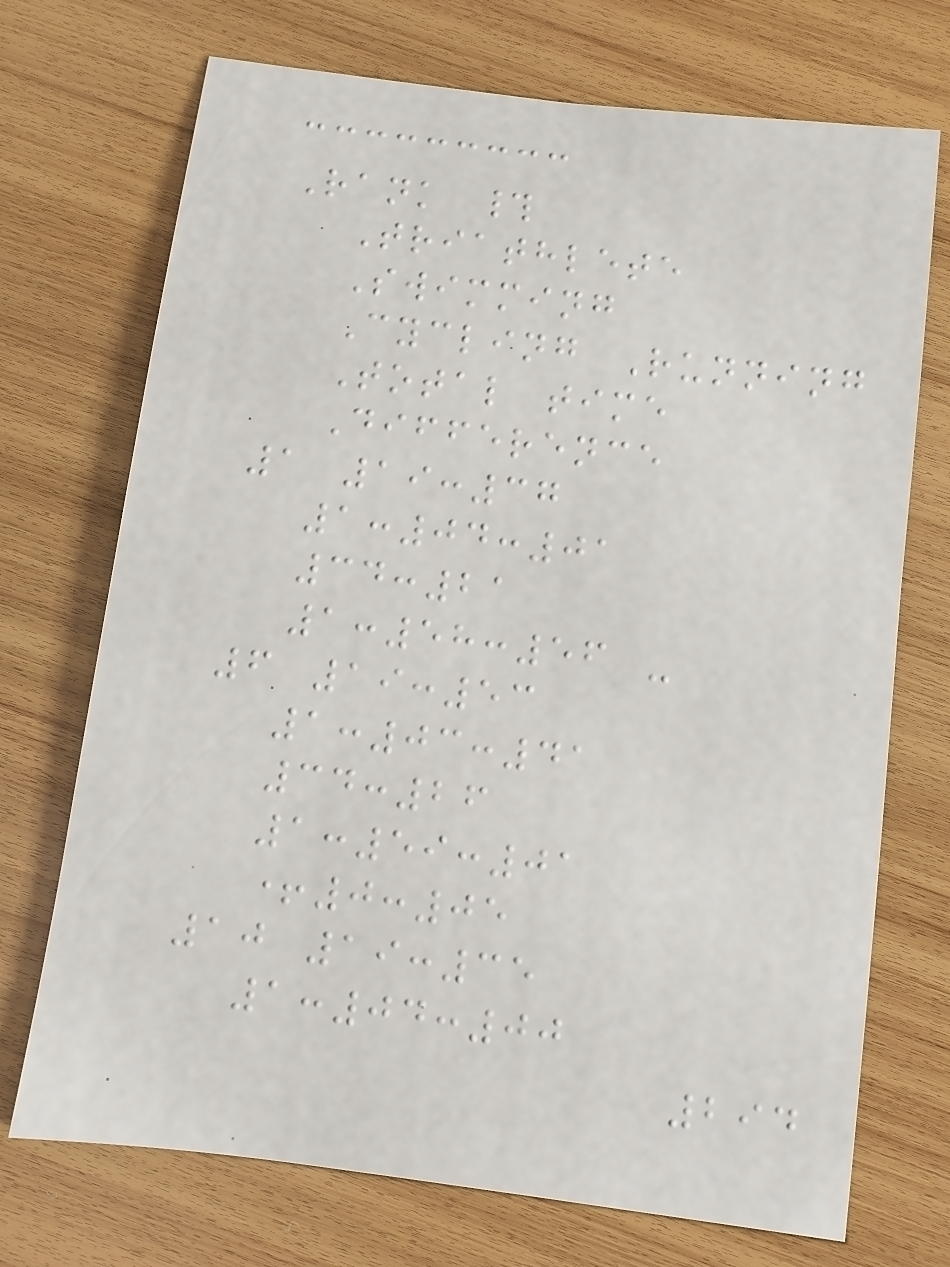Rank #
Triathlete
Swimming
Cycling Running
Total time
Difference
1 19:37
1:04:01
34:21
1:58:56 -
6 19:53
1:03:41
34:26
1:59:01
+0:05
10 19:35
1:04:00
294
